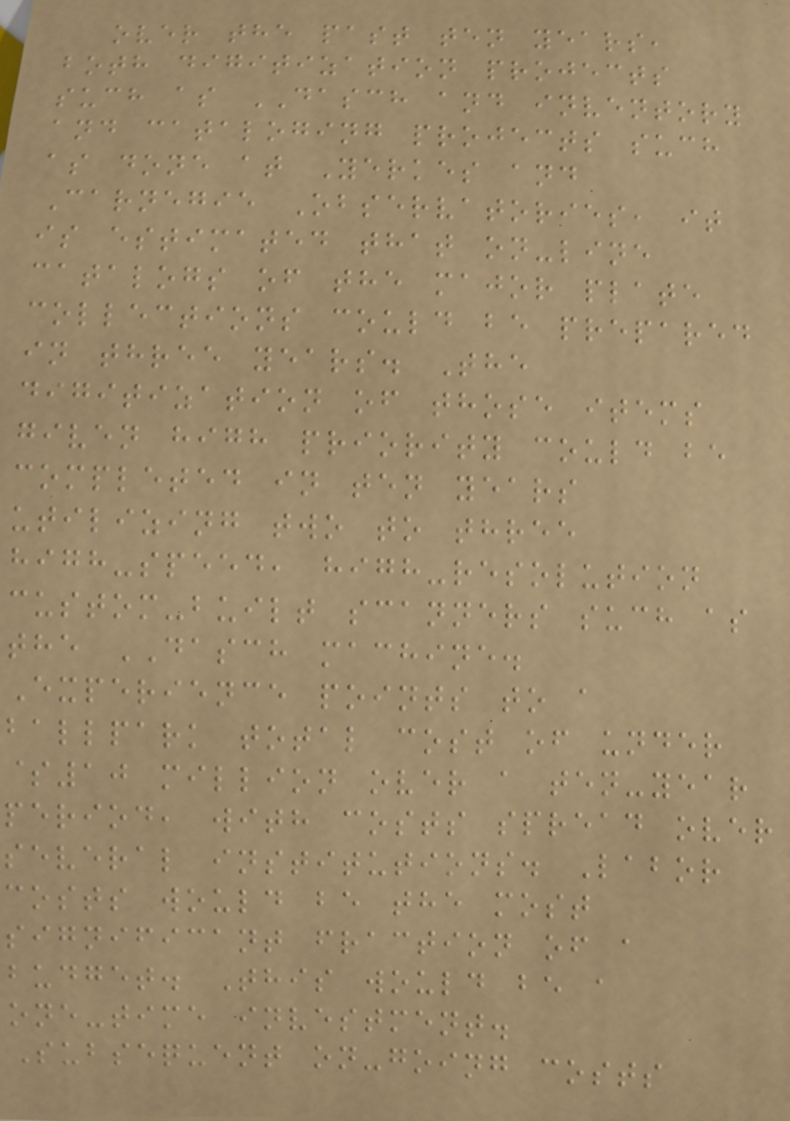over the past ten years,
both digitization projects
such as DASCH and inventory
and cataloging projects such
as done at Yerkes and
Carnegie Observatories, it
is estimated that on-line
catalogs of the major plate
collections could be prepared
in three years. The
digitization of those items
given high priority could be
completed in ten years
utilizing two to three
high-speed, high-resolution
custom-built scanners such as
the DASCH machine.
Experience points to a
ballpark total cost of under
$10 million over a ten-year
period, with costs spread over
several institutions. Labor
costs would be the most
significant fraction of a
budget. This would be a
one-time investment.
Subsequent on-going costs
